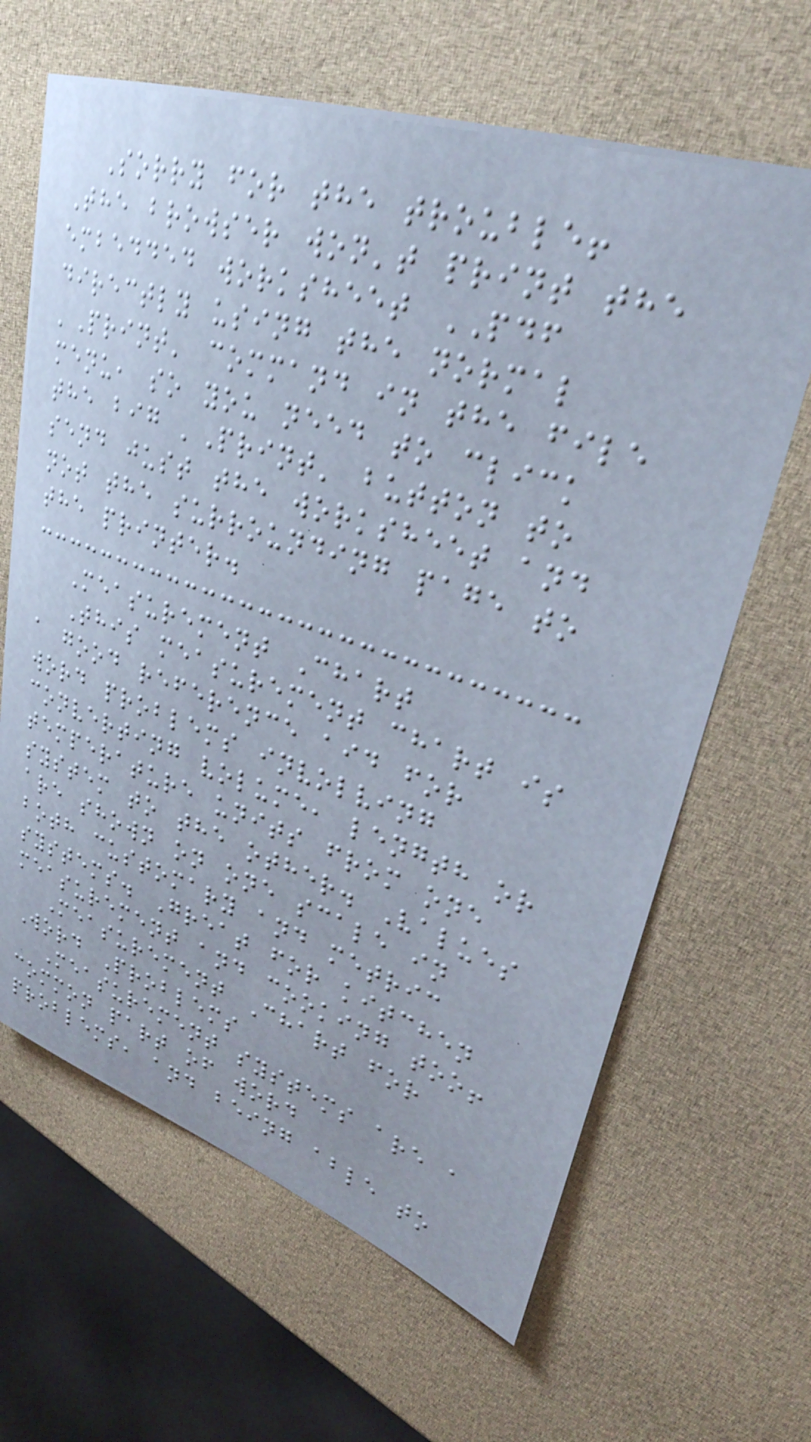Sorry for the trouble!
The browser won't print the
embedded worksheet PDF
directly using the normal
'Print' command in the file
menu, so you need to click
the big 'Print' button to
send just the worksheet and
not the surrounding page to
the printer.
Measurement Chart
This measurement chart is
a good reference aid for
word problems involving
converting volume, length or
temperature units from one
system to the other. Values
are shown on one scale in
both customary and metric
systems. Great for kitchen
measurement and cooking too!
Measurement Chart for
Word Problems
Measurement systems are a
common part of word
problems, and being able to
